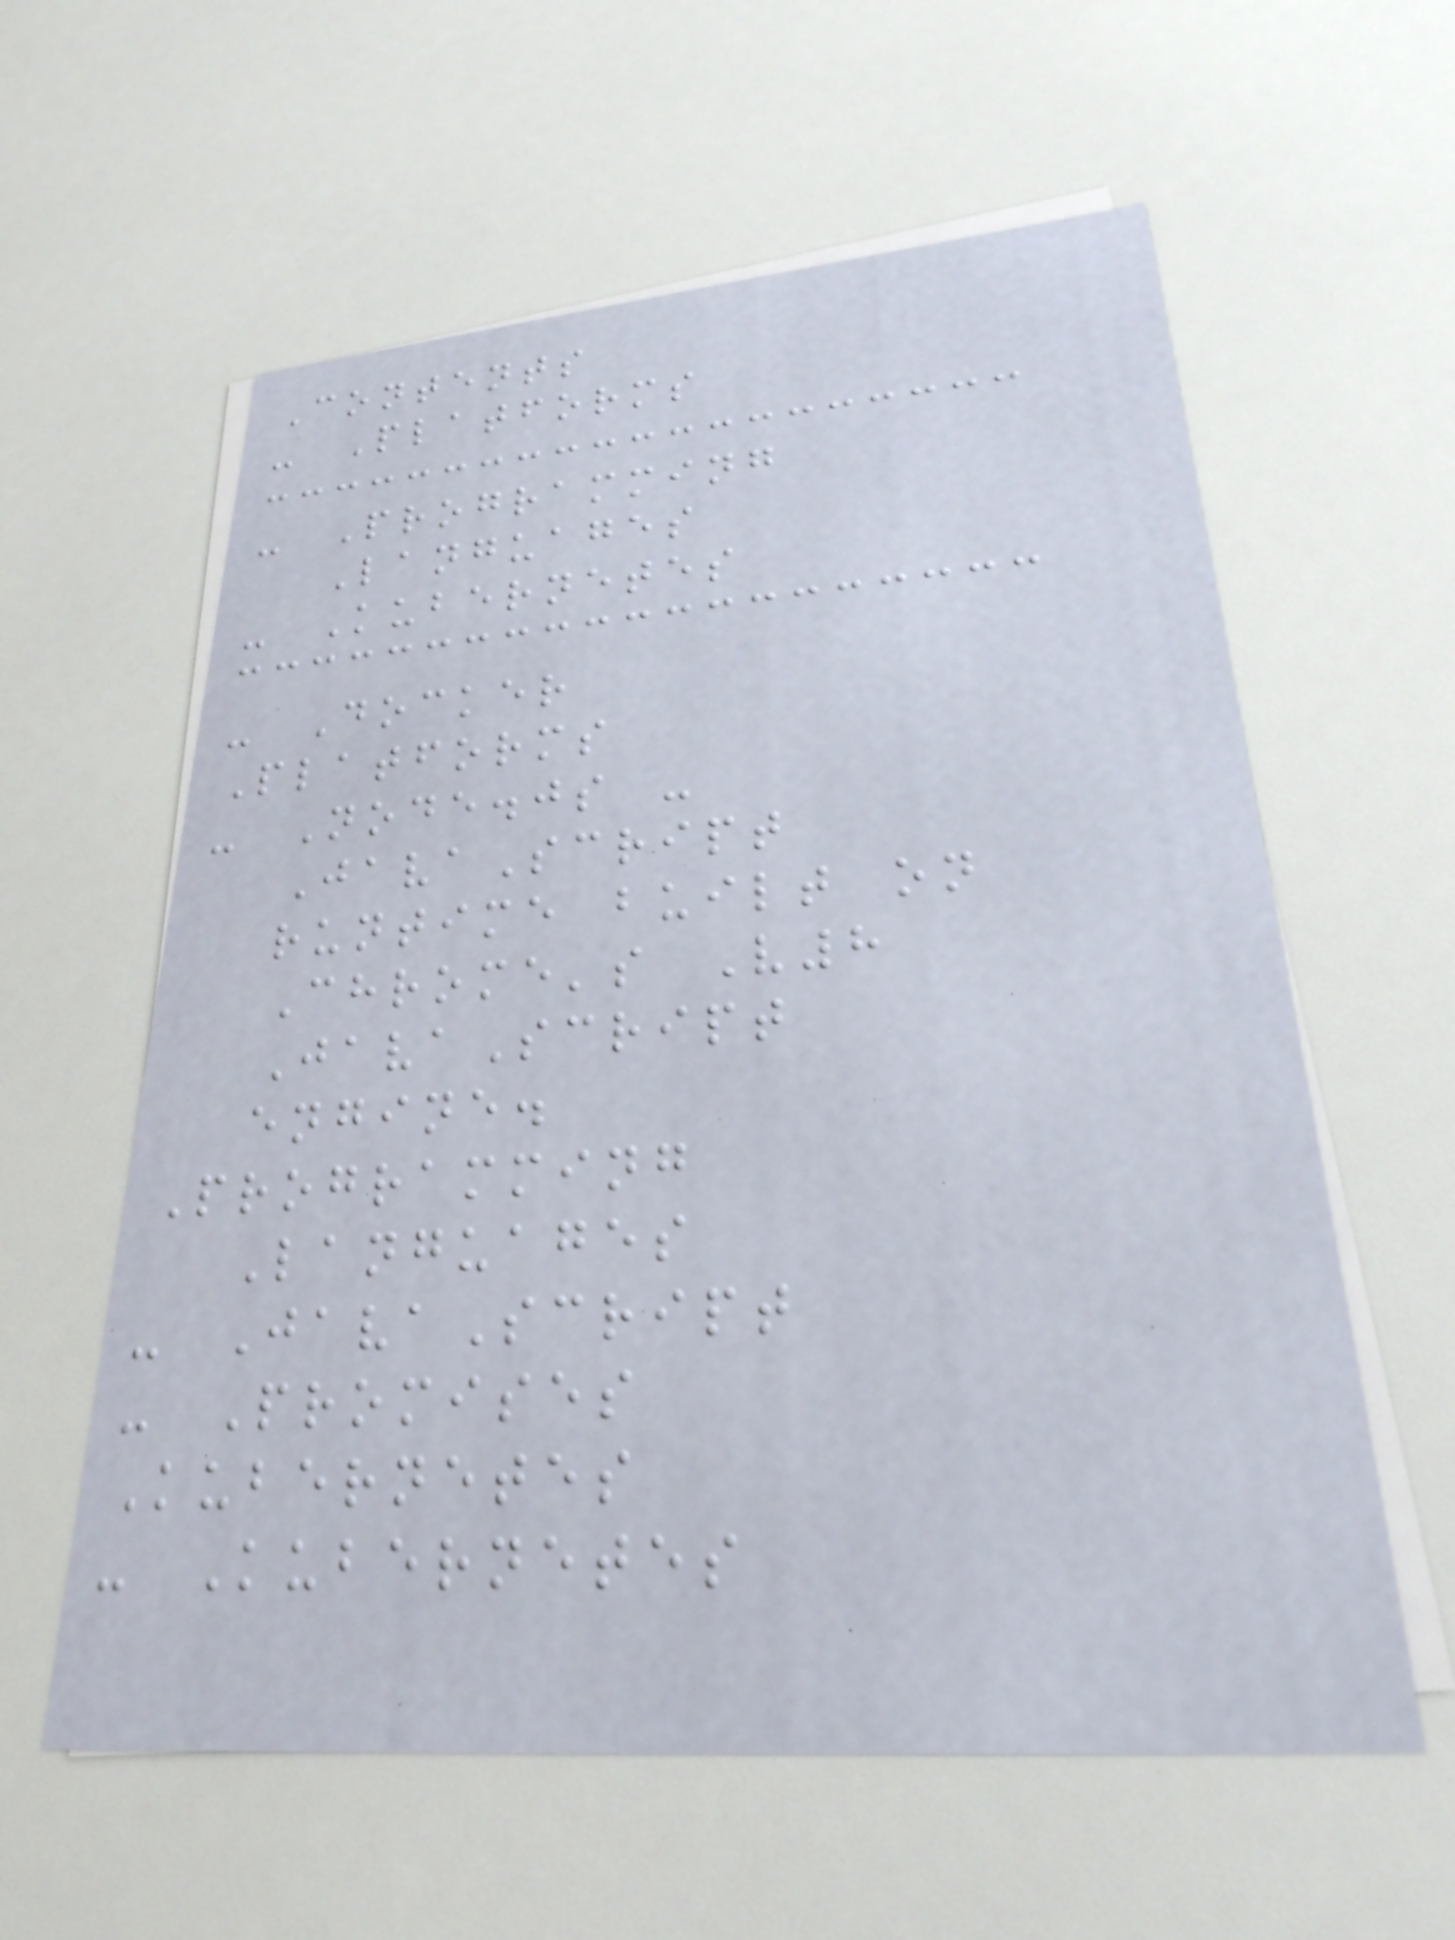Contents
- Platforms
- Programming
Languages
- Kubernetes
- Docker
Platforms
- Node.js -
JavaScript
runtime built on
Chrome's V8
JavaScript
engine.
Programming
Languages
- JavaScript
- Promises
Kubernetes
- Kubernetes
